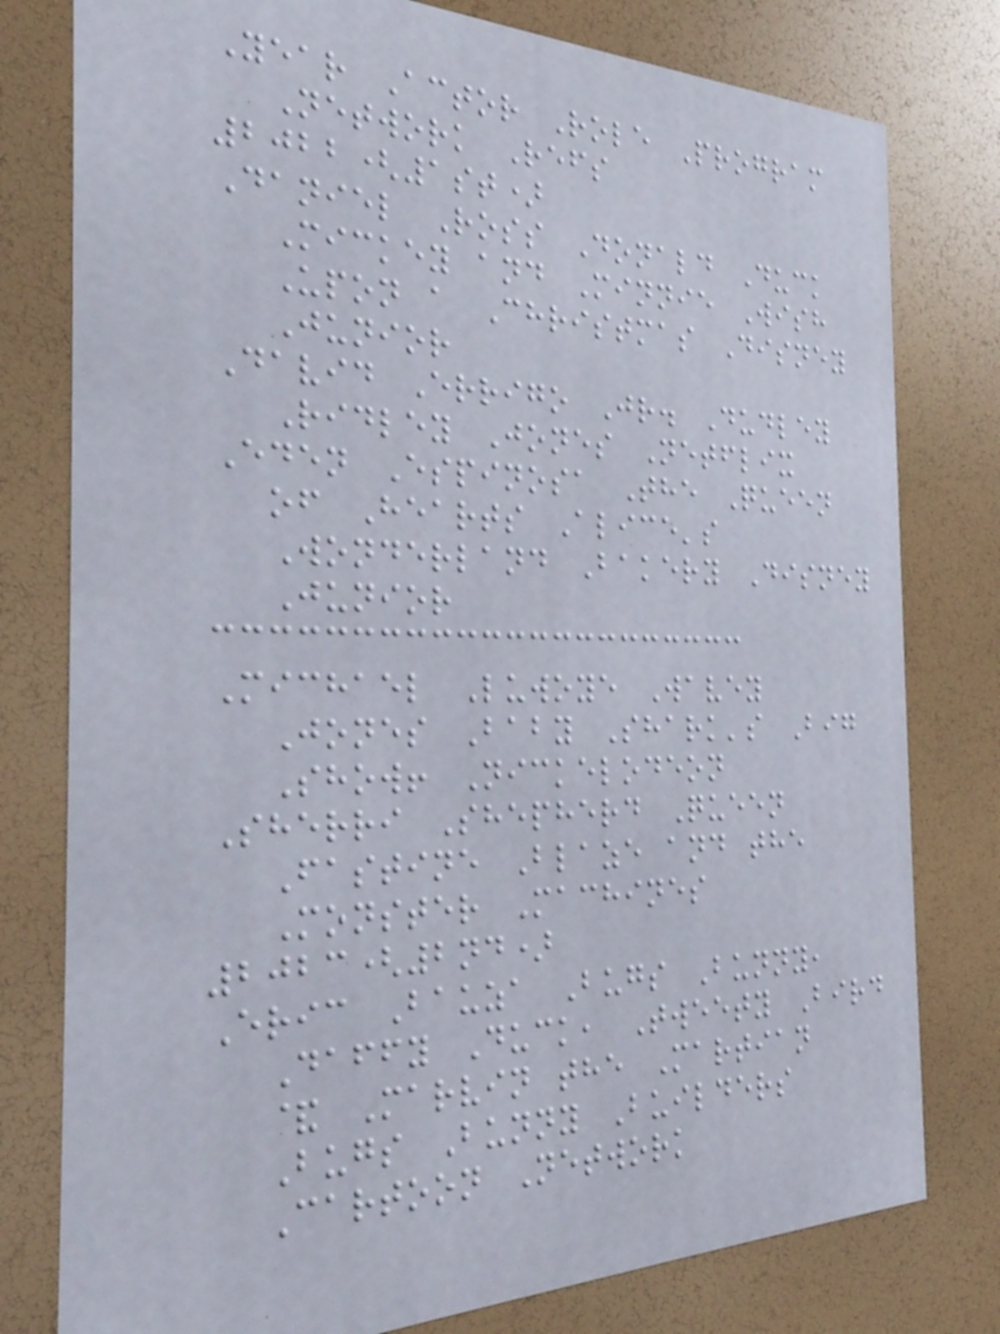Year Actor Role Program
Network Refs
2022(1st)
Daniel Ross Donald Duck
Mickey and Minnie Wish
Upon a Christmas Disney
Junior
David Errigo Jr. Dudley
Ridley Jones Netflix
Eden Espinosa The Queen
of Hearts Alice's
Wonderland Bakery Disney
Junior
Michael Luwoye Wavey
Jones Baby Shark's Big
Show! Nickelodeon
Sherri Shepherd Queen
Fastine Blaze and the
Monster Machines
2023(2nd)
Eric Bauza Bugs Bunny,
Daffy Duck, Tweety Bird
& Marvin the Martian
Bugs Bunny Builders
Cartoon Network
